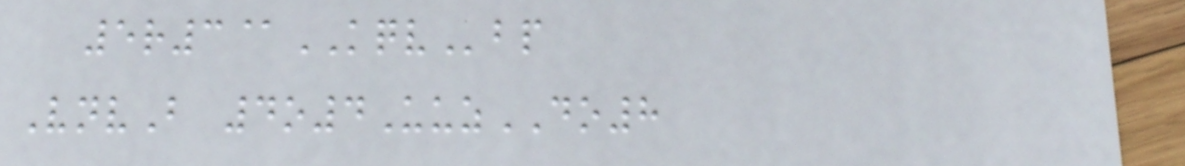5r3@KQVbp
VnvB 4o4UuzDO8
